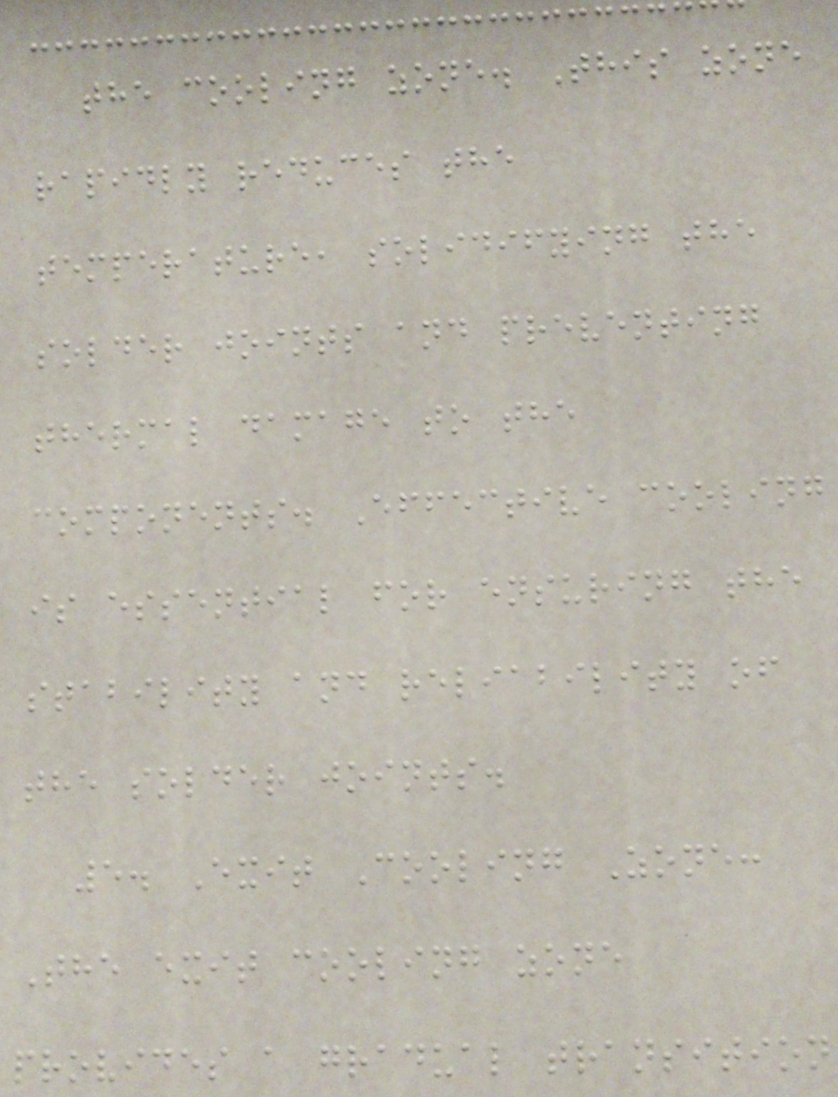the cooling zone. This zone
rapidly reduces the
temperature, solidifying the
solder joints and preventing
thermal damage to the
components. Effective cooling
is essential for ensuring the
stability and reliability of
the solder joints.
5. Exit Cooling Zone:
The exit cooling zone
provides a gradual transition
